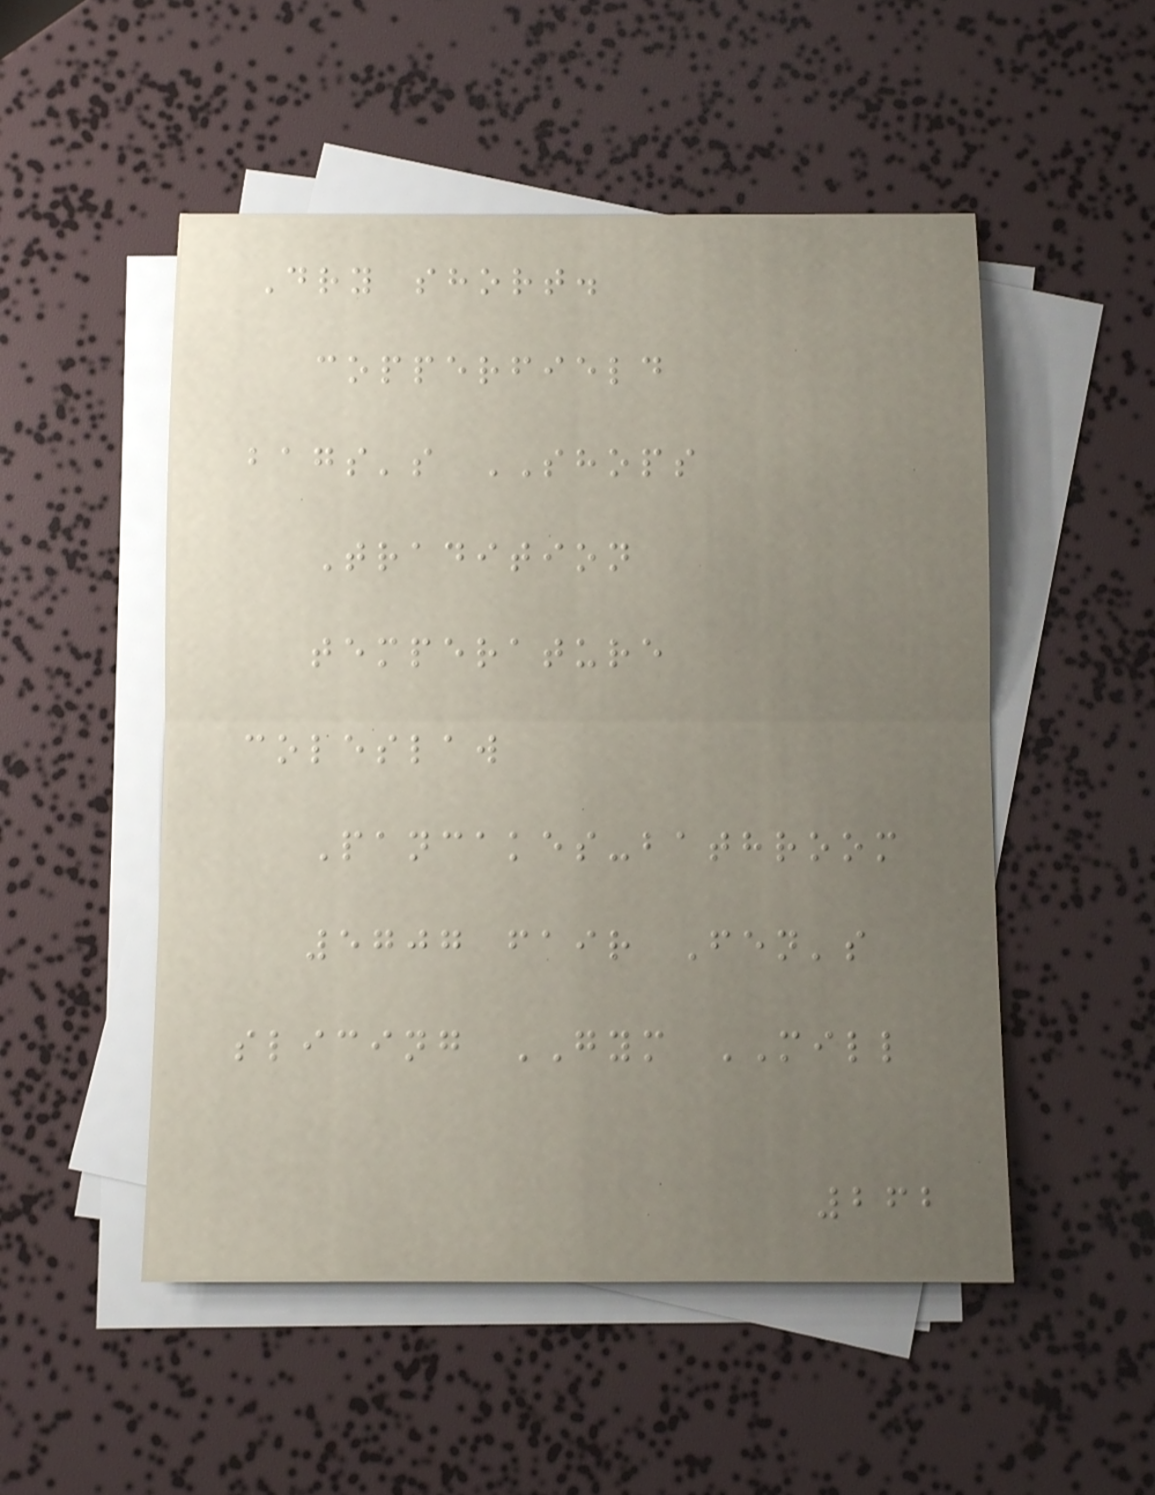Dry short.
copperfield
bags's SHOPS
Tradition
temperature
coleslaw
Pancakes-bathroom
5707 fair Fen's
slicing GYM MILL
262
